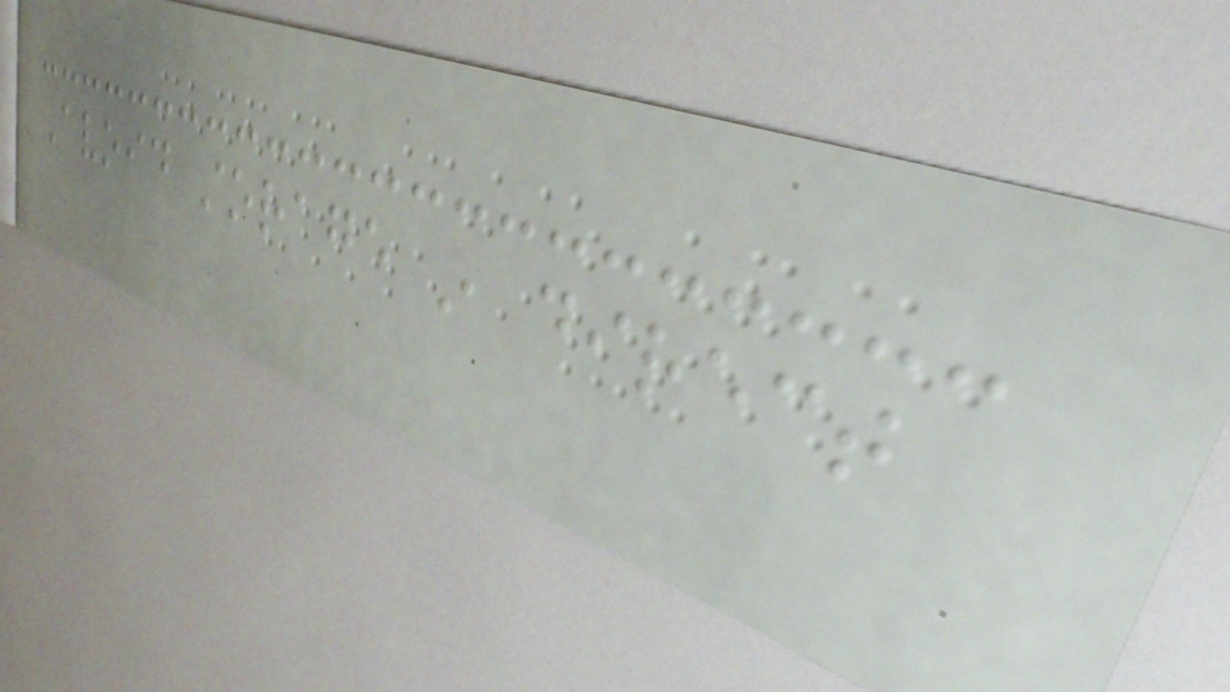Avoid storage in direct
